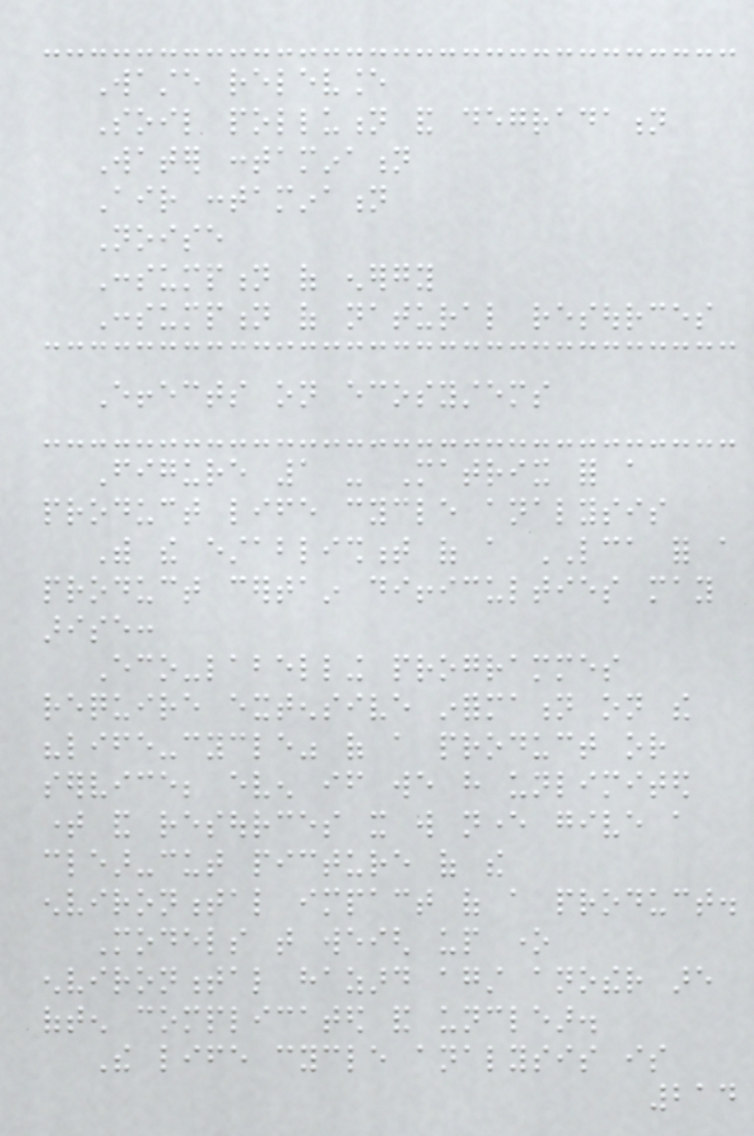Waste relevance
Soil pollution and degradation
Water contamination
Air contamination
Noise
Consumption of energy
Consumption of natural resources
Effects on ecosystems
Figure 1 - Matrix for a
product life cycle analysis
With the establishment of a LCA for a
product certain difficulties may
arise:
Eco-labelling programmes
require extensive information on the
"life-cycle" of a product or
service; even if we have unlimited
time and resources it will never give a
clear-cut picture of the
environmental impact of a product.
Models that weigh up one
environmental hazard against another are
often complicated and unclear.
The life cycle analysis is
214
